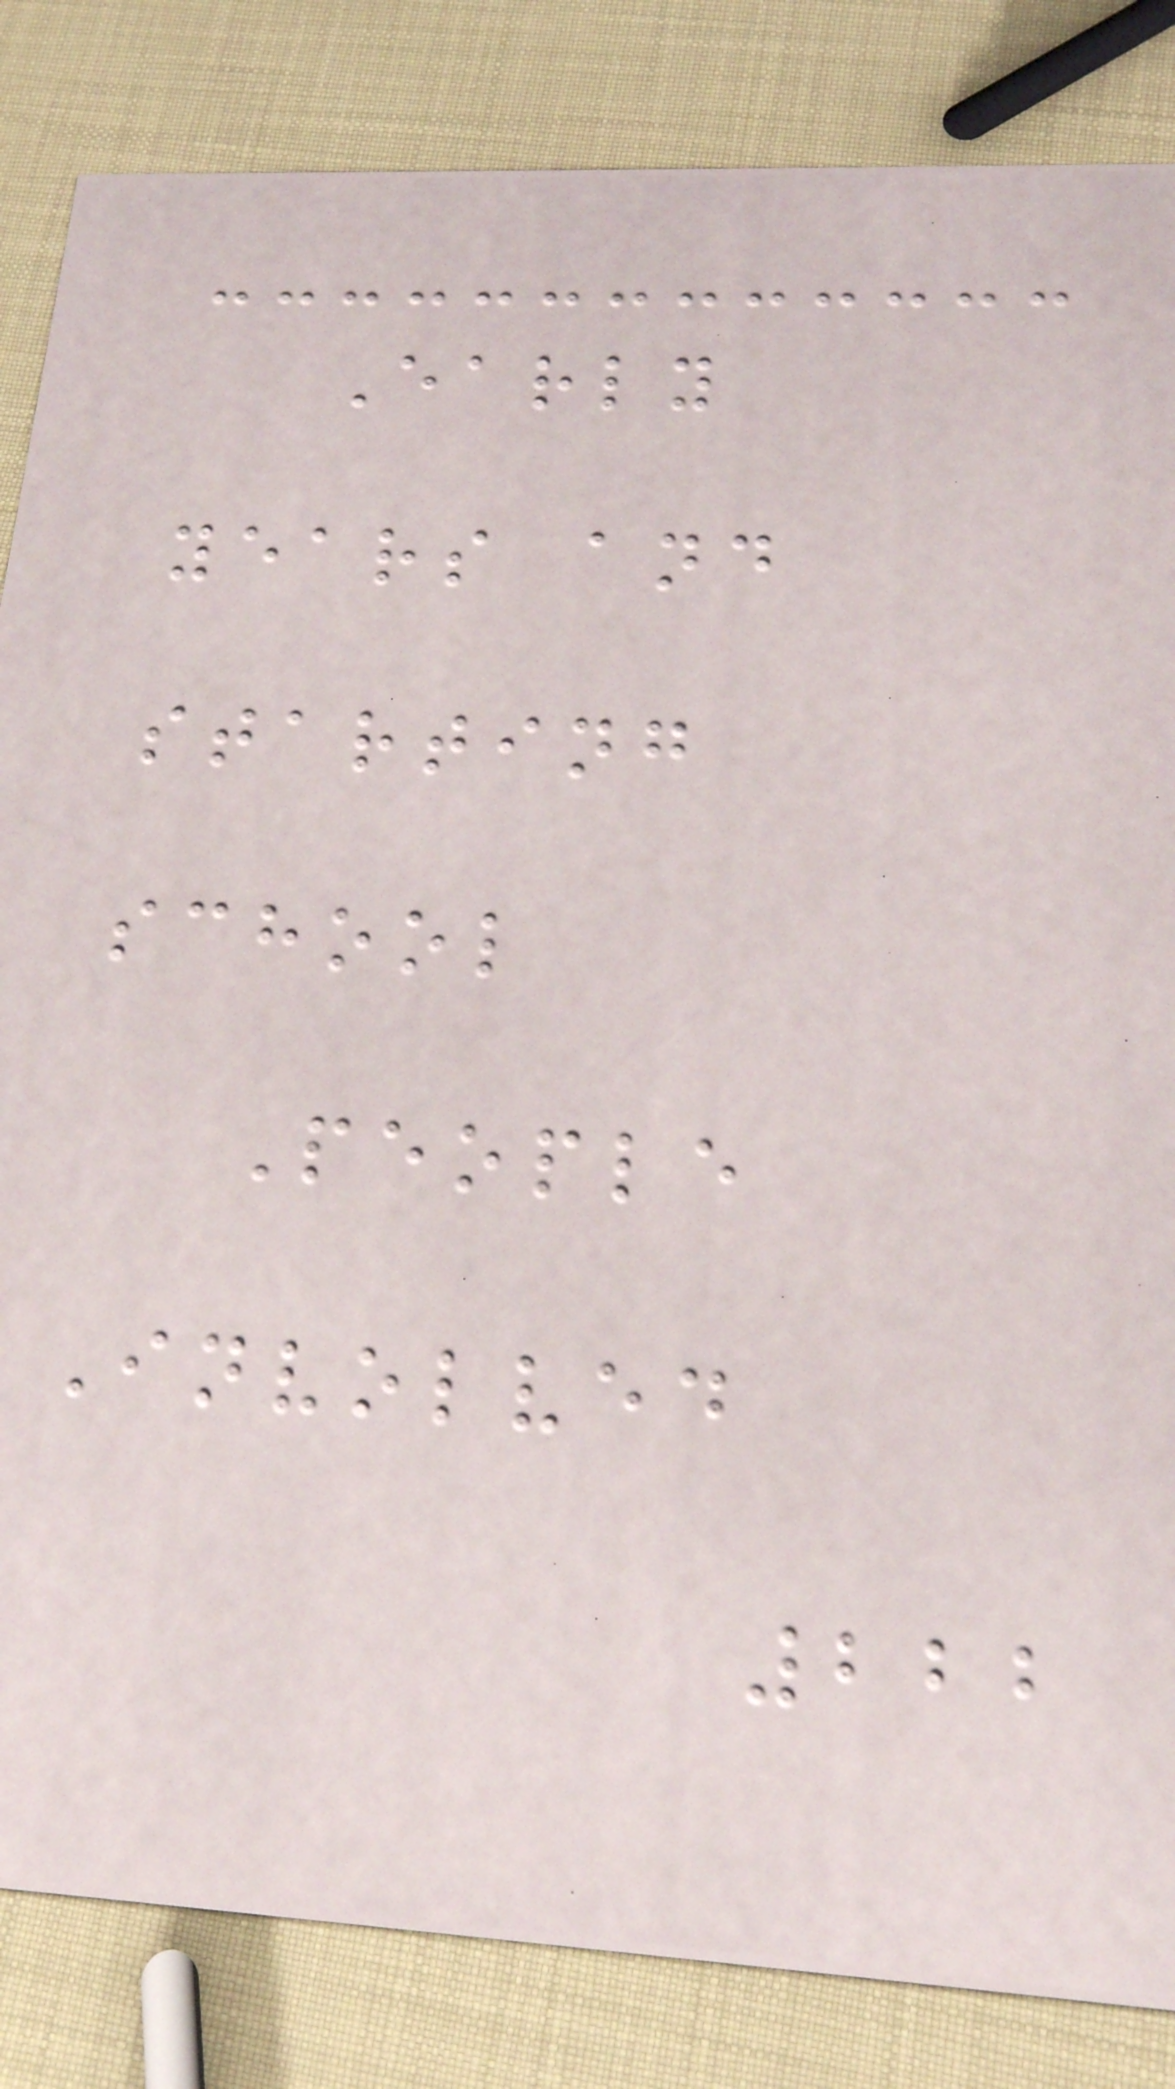Early
years and
starting
school
People
Involved
222
